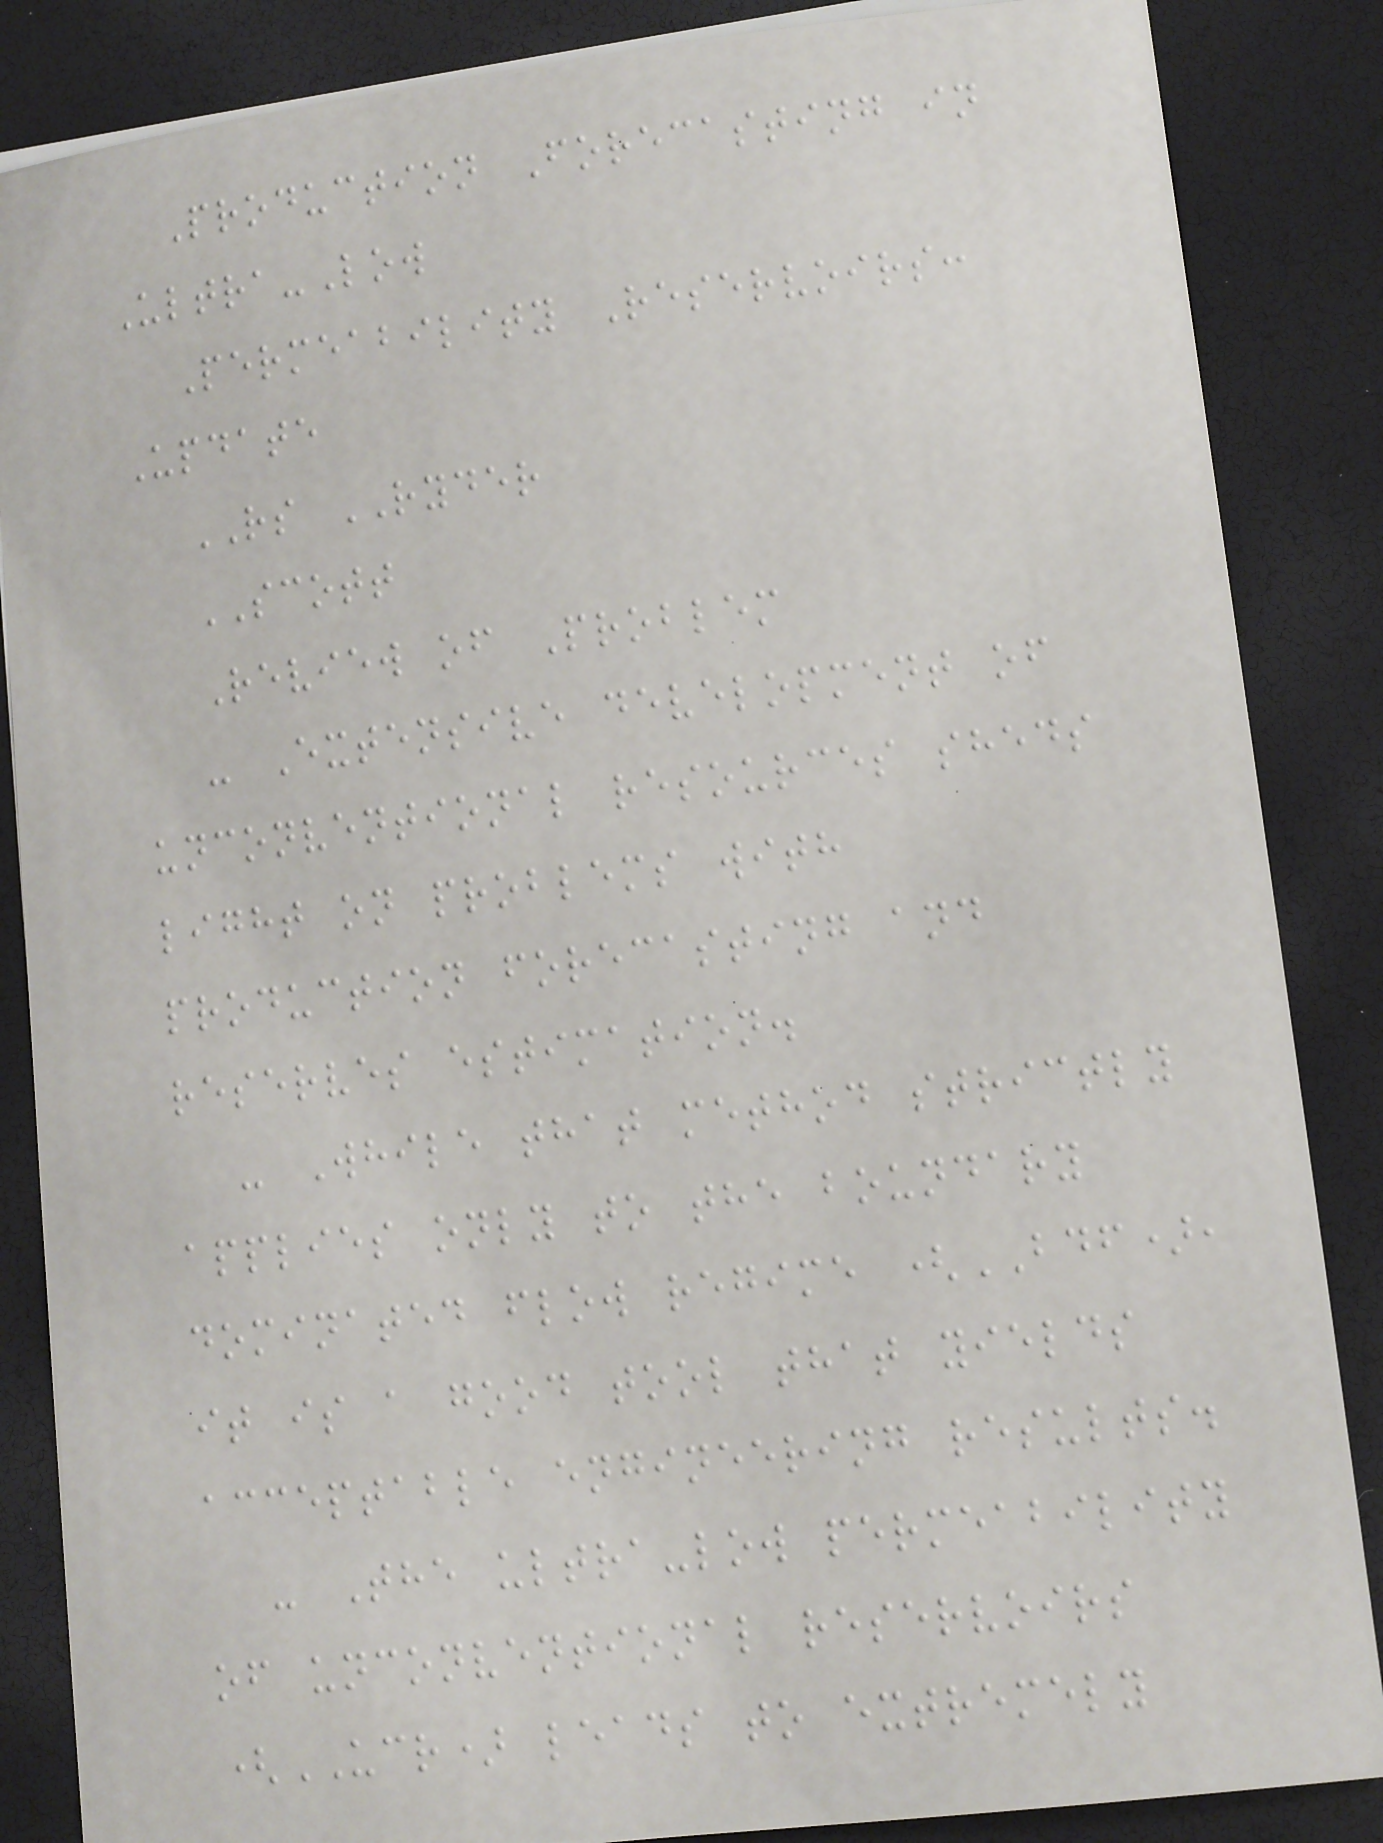Production Forecasting in
Ultra-Low
Permeability Reservoirs:
Update
RS RYDER
SCOTT
Review of Problem
- Extensive development of
unconventional resources sheds
light on problems with
production forecasting and
reserves estimation.
- While that method strictly
applies only to the boundary
dominated flow regime (BDF),
it is a good tool that yields
acceptable engineering results.
- The ultra-low permeability
of unconventional reservoirs
(UCR) leads to extremely
